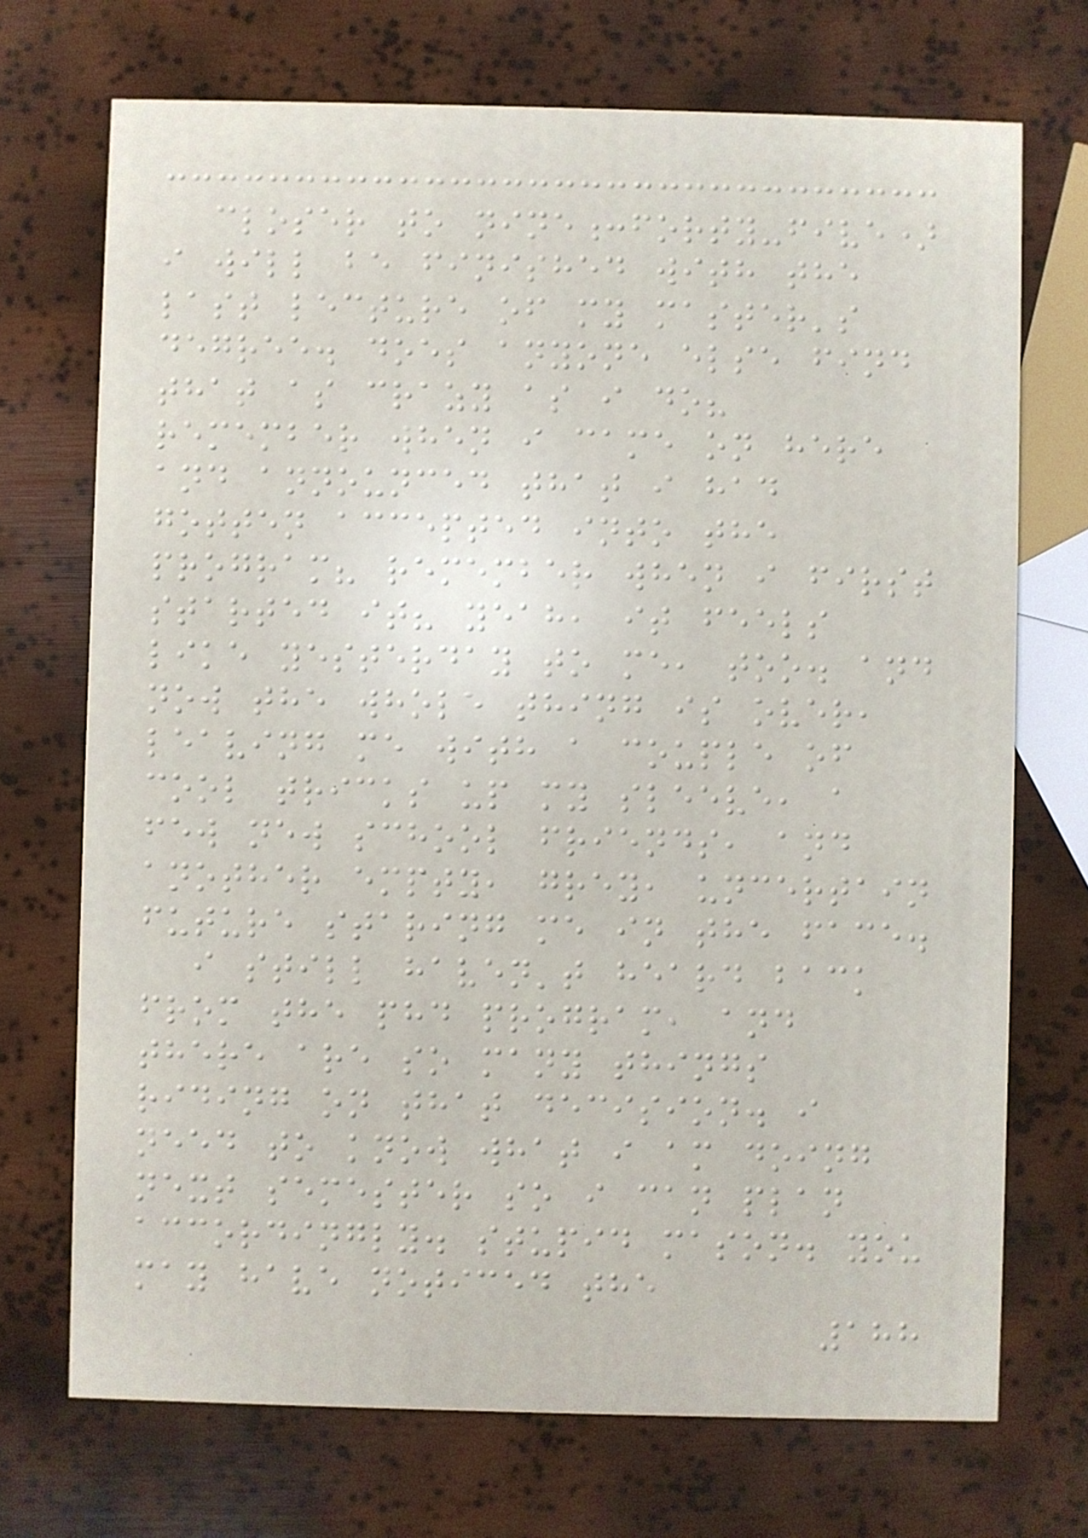closer to nine:forty-five)
i will be finished with the
last lecture of my master's
degree. does anyone else find
that as crazy as i do?
remember when i came on here
and announced that i had
gotten accepted into the
program? remember when i first
started it? yeah, it feels
like yesterday to me, too. and
now the whole thing is over,
leaving me with a couple of
cool tricks up my sleeve, a
few new school friends, and
another empty, grey, uncertain
future staring me in the face.
i still haven't heard back
from the phd program, and
there are so many things
riding on that decision. i
need to know what i am doing
next semester so i can plan
accordingly. stupid mason. you
may have noticed the
188
